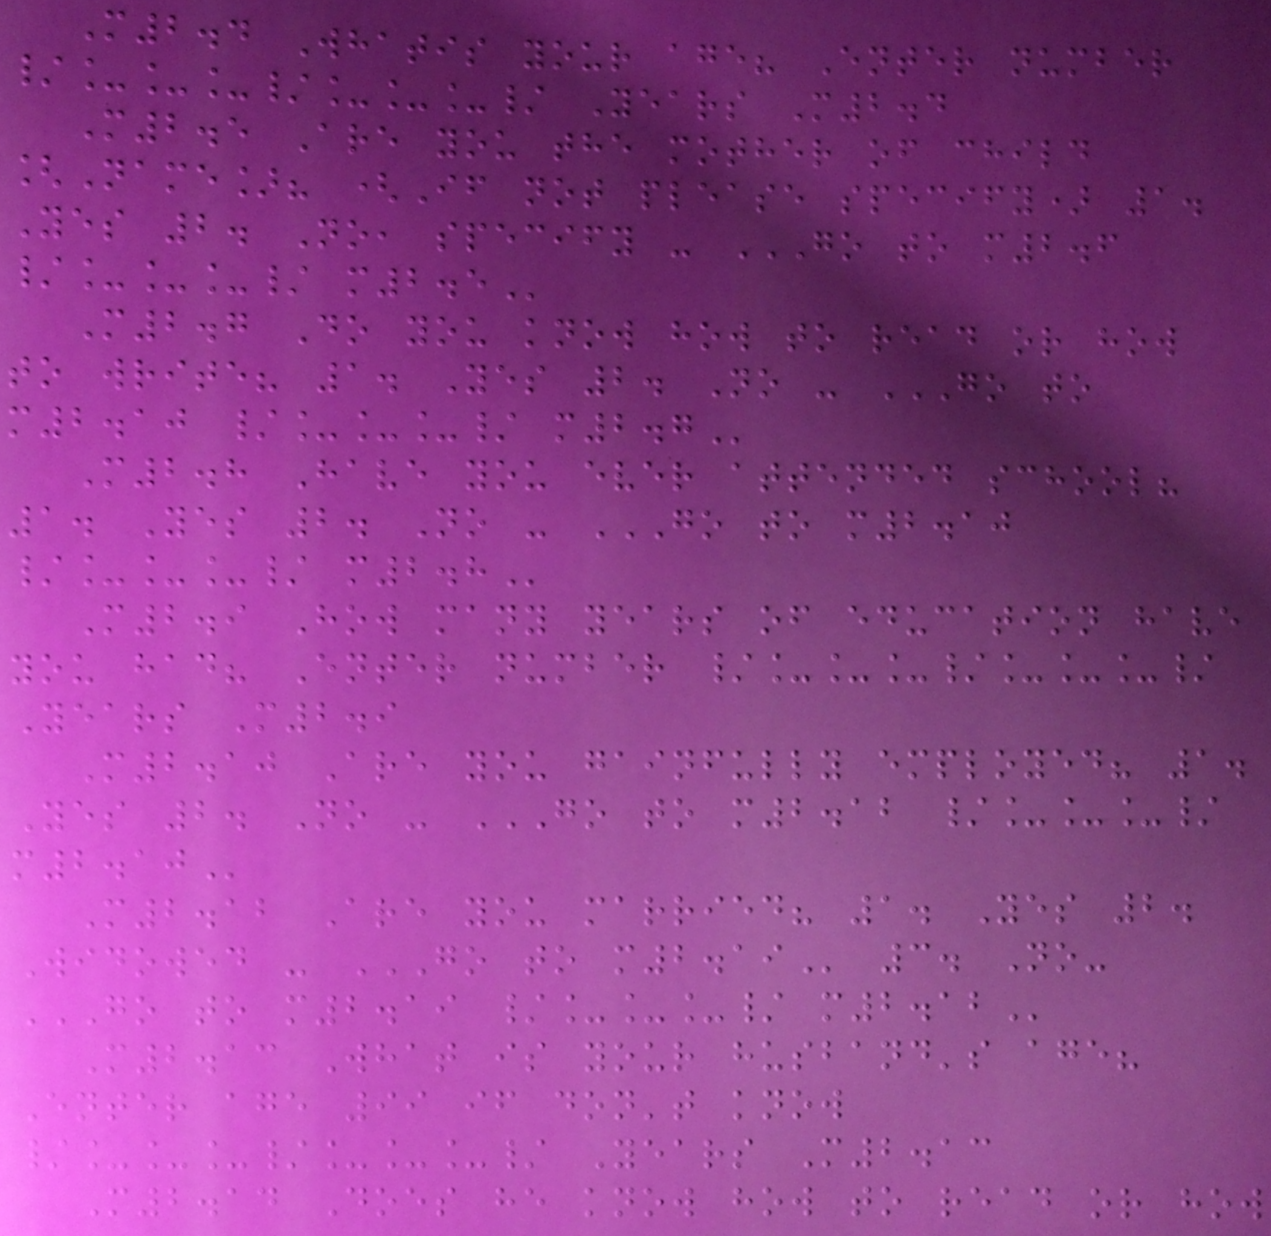M2.4 Whatis your age? Enter number
/___/___/ Years M2.4
M2.5 Are you the mother of child
[Name]? (If not please specify) 1.
Yes 2. No, specify - GO TO M2.6
/___/ M2.5
M2.7 Do you know how to read or how
to write? 1. Yes 2. No - GO TO
M2.10 /___/ M2.7
M2.8 Have you ever attended school?
1. Yes 2. No - GO TO M2.10
/___/ M2.8
M2.9 How many years of education have
you had? Enter number /___/___/
Years M2.9
M2.10 Are you gainfully employed? 1.
Yes 2. No - GO TO M2.12 /___/
M2.10
M2.12 Are you married? 1. Yes 2.
Widowed - GO TO M2.19 3. No-
GO TO M2.19 /___/ M2.12
M2.13 What is your husband's age?
Enter age 99 if don't know
/___/___/ Years M2.13
M2.14 Does he know how to read or how
